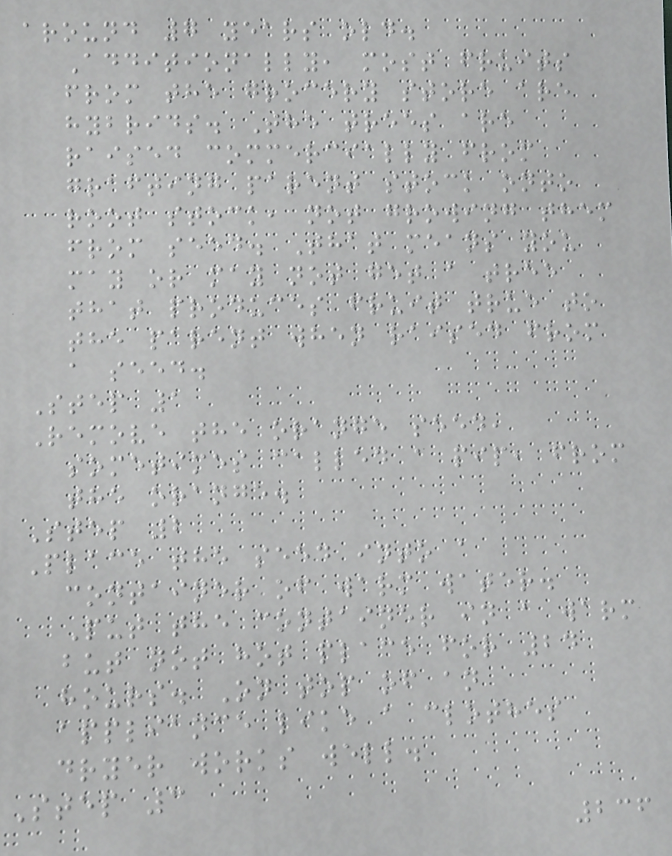around 7 years old.
Additionally, most fruits
from the grocery store are
hybrids. The trees are
raised commercially from
grafting parent stock onto
root stock, not growing them
from seed. That means you
may or may not get a tree
that produces fruit true to
the parent when raised from
a seed.
Step 1
Remove the orange seed,
sometimes called a pip, from
the orange.
Step 2
Place the seed into a
container of warm water.
Put the container in a warm
but not hot place for 24
hours. On top of an
appliance like a clothes
dryer works well.
Step 3
236
